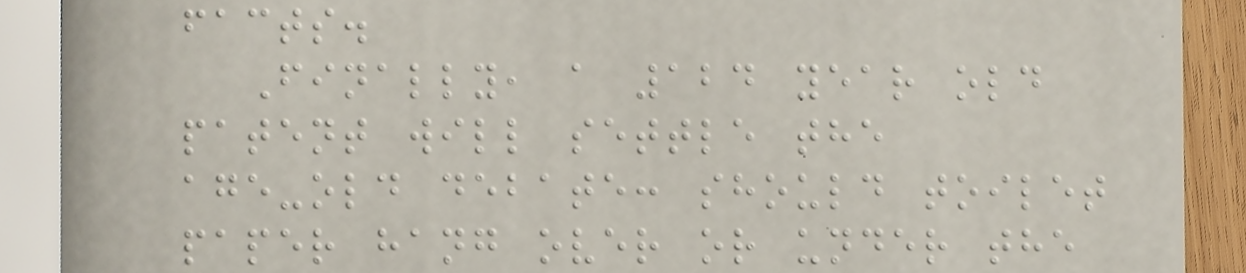facts.
Finally, a 124 year old
patent will settle the
age-old debate: should toilet
paper hang over or under the
